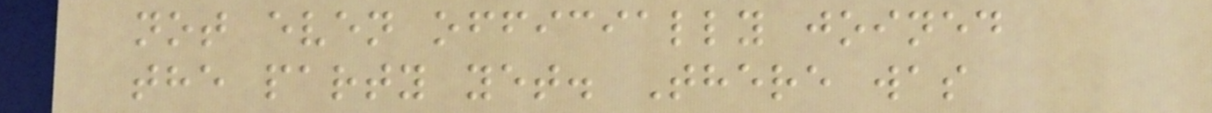not even officially joined
the party yet. There was
